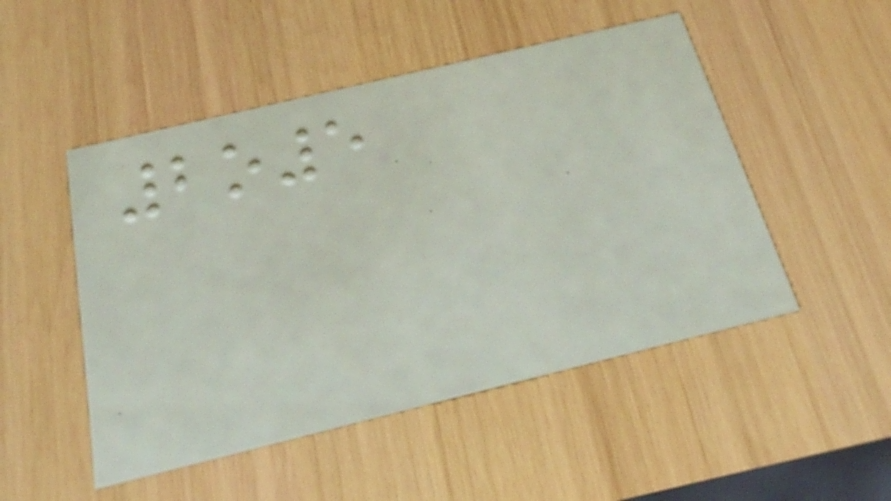2o5
